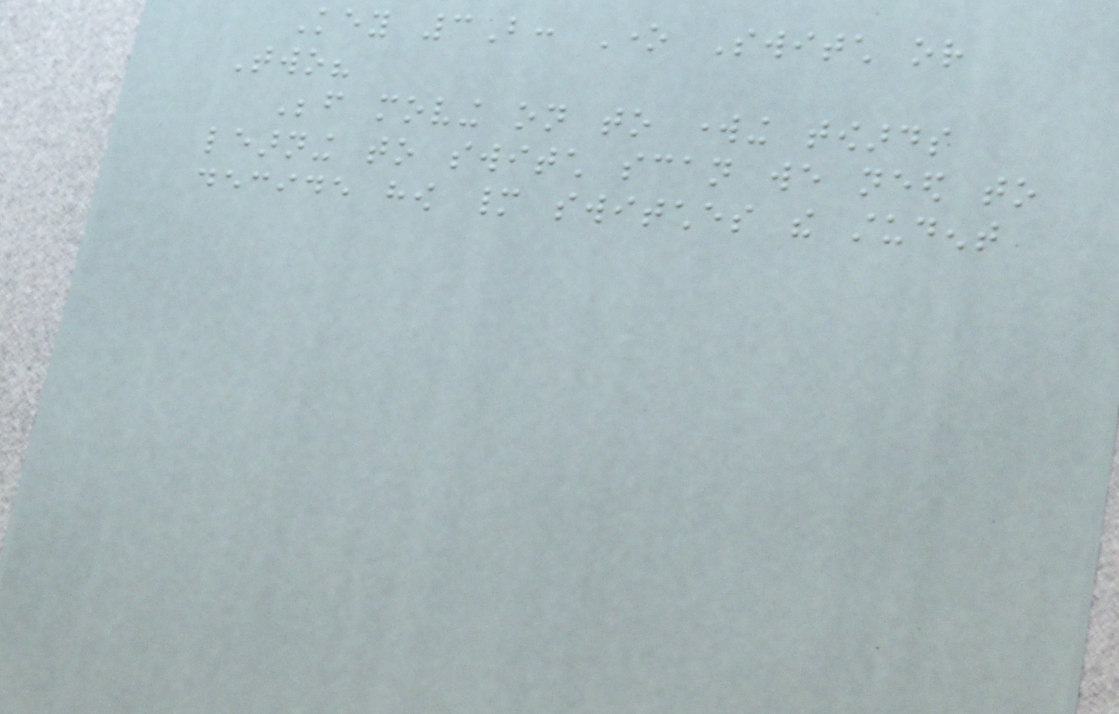Key 3B: One Switch or
Two?
Before moving on to working towards
learning to switch scan we need to
decide how many switches the student
